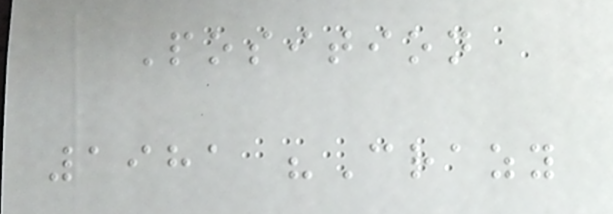Position
1981 "Crazy
